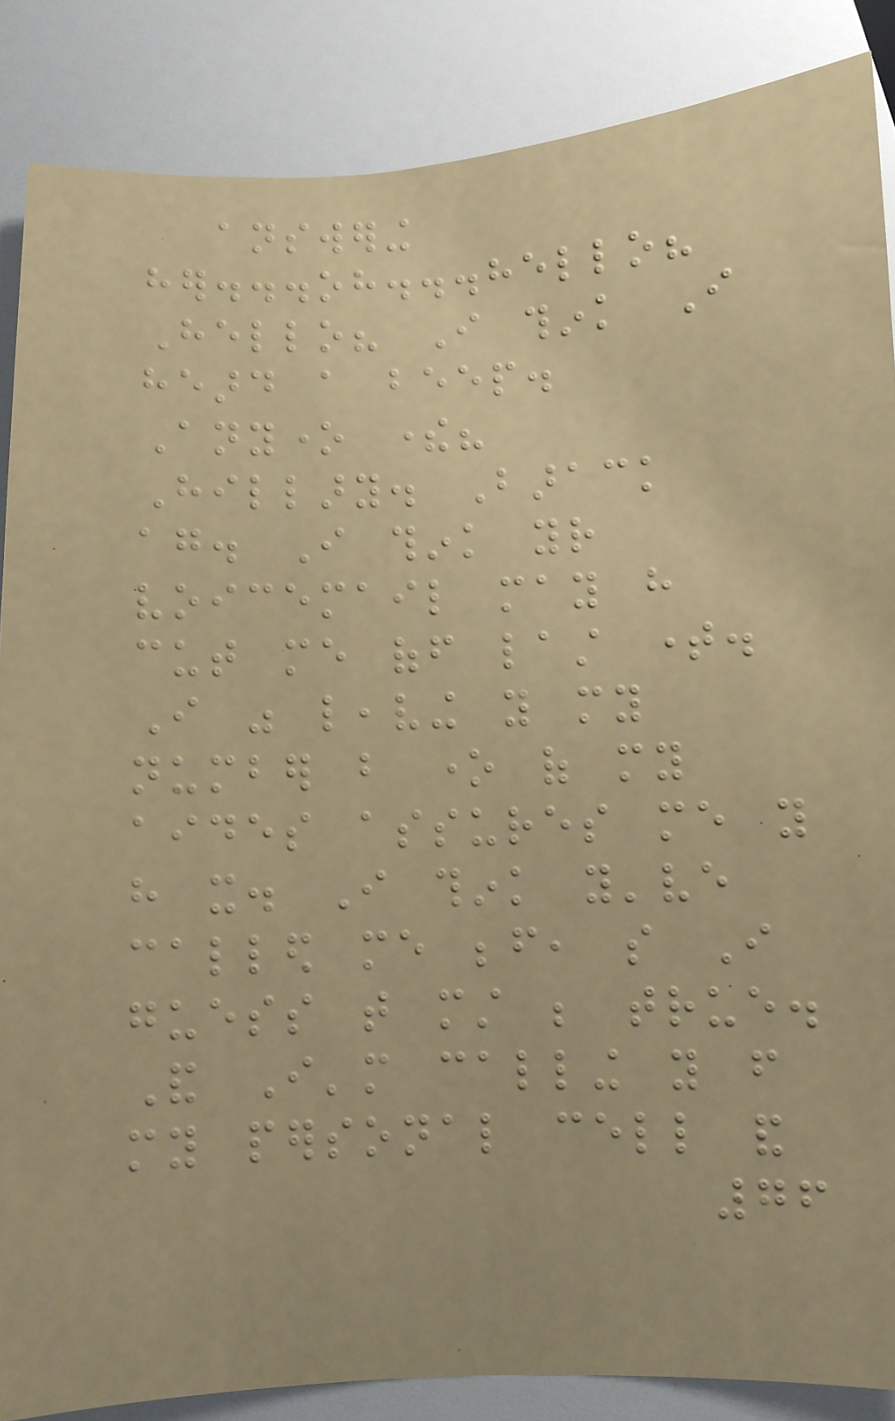answering
her...oh...hello?
Hello? I think I
heard a beep.
Anyone there?
Hillary. Barack
again. I think your
voicemail may have
cut me off last time.
I was leaving you my
number but one of my
aides assures me you
have it. I think you've
called me before, so I
guess that must be true.
And I'm calling you from
my personal cell and
76
